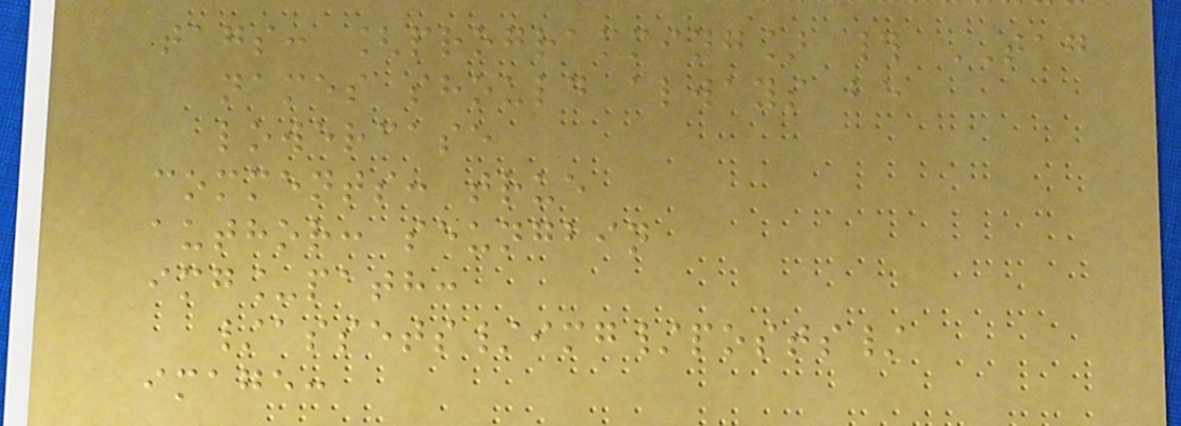tags: [programming] # TAG
names should always be
lowercase
comments: true
author: seungbin
img_path:
/assets/img/posts/
image:
